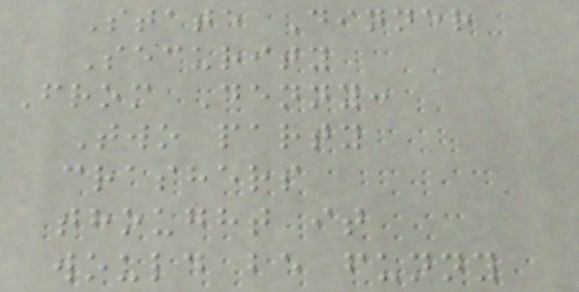State Dinner
Security
From Denny:
Two party
crashers
thought it
would be funny
